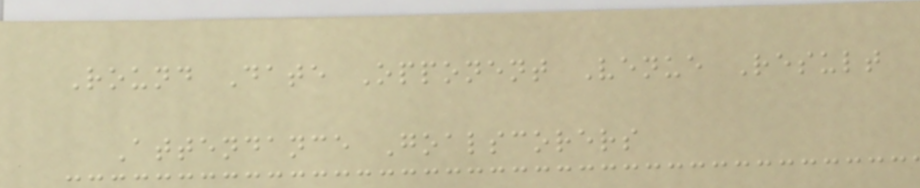Round Date Opponent Venue Result
Attendance Goalscorers
